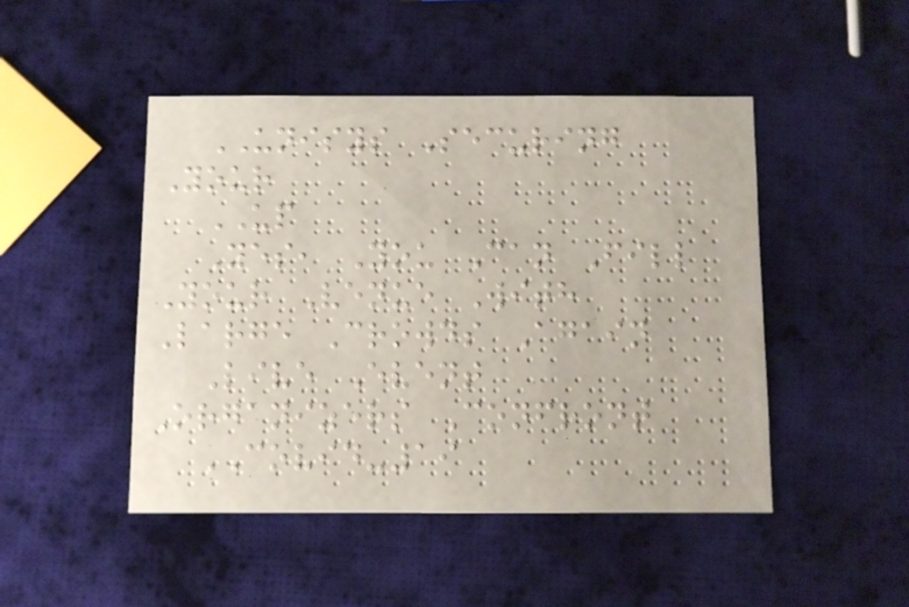UNISYS Securing
Your
UP
Yes, You Can Fill
Your Venue With
Large Crowds Again
Live Event
Organizers Confront
COVID-19
